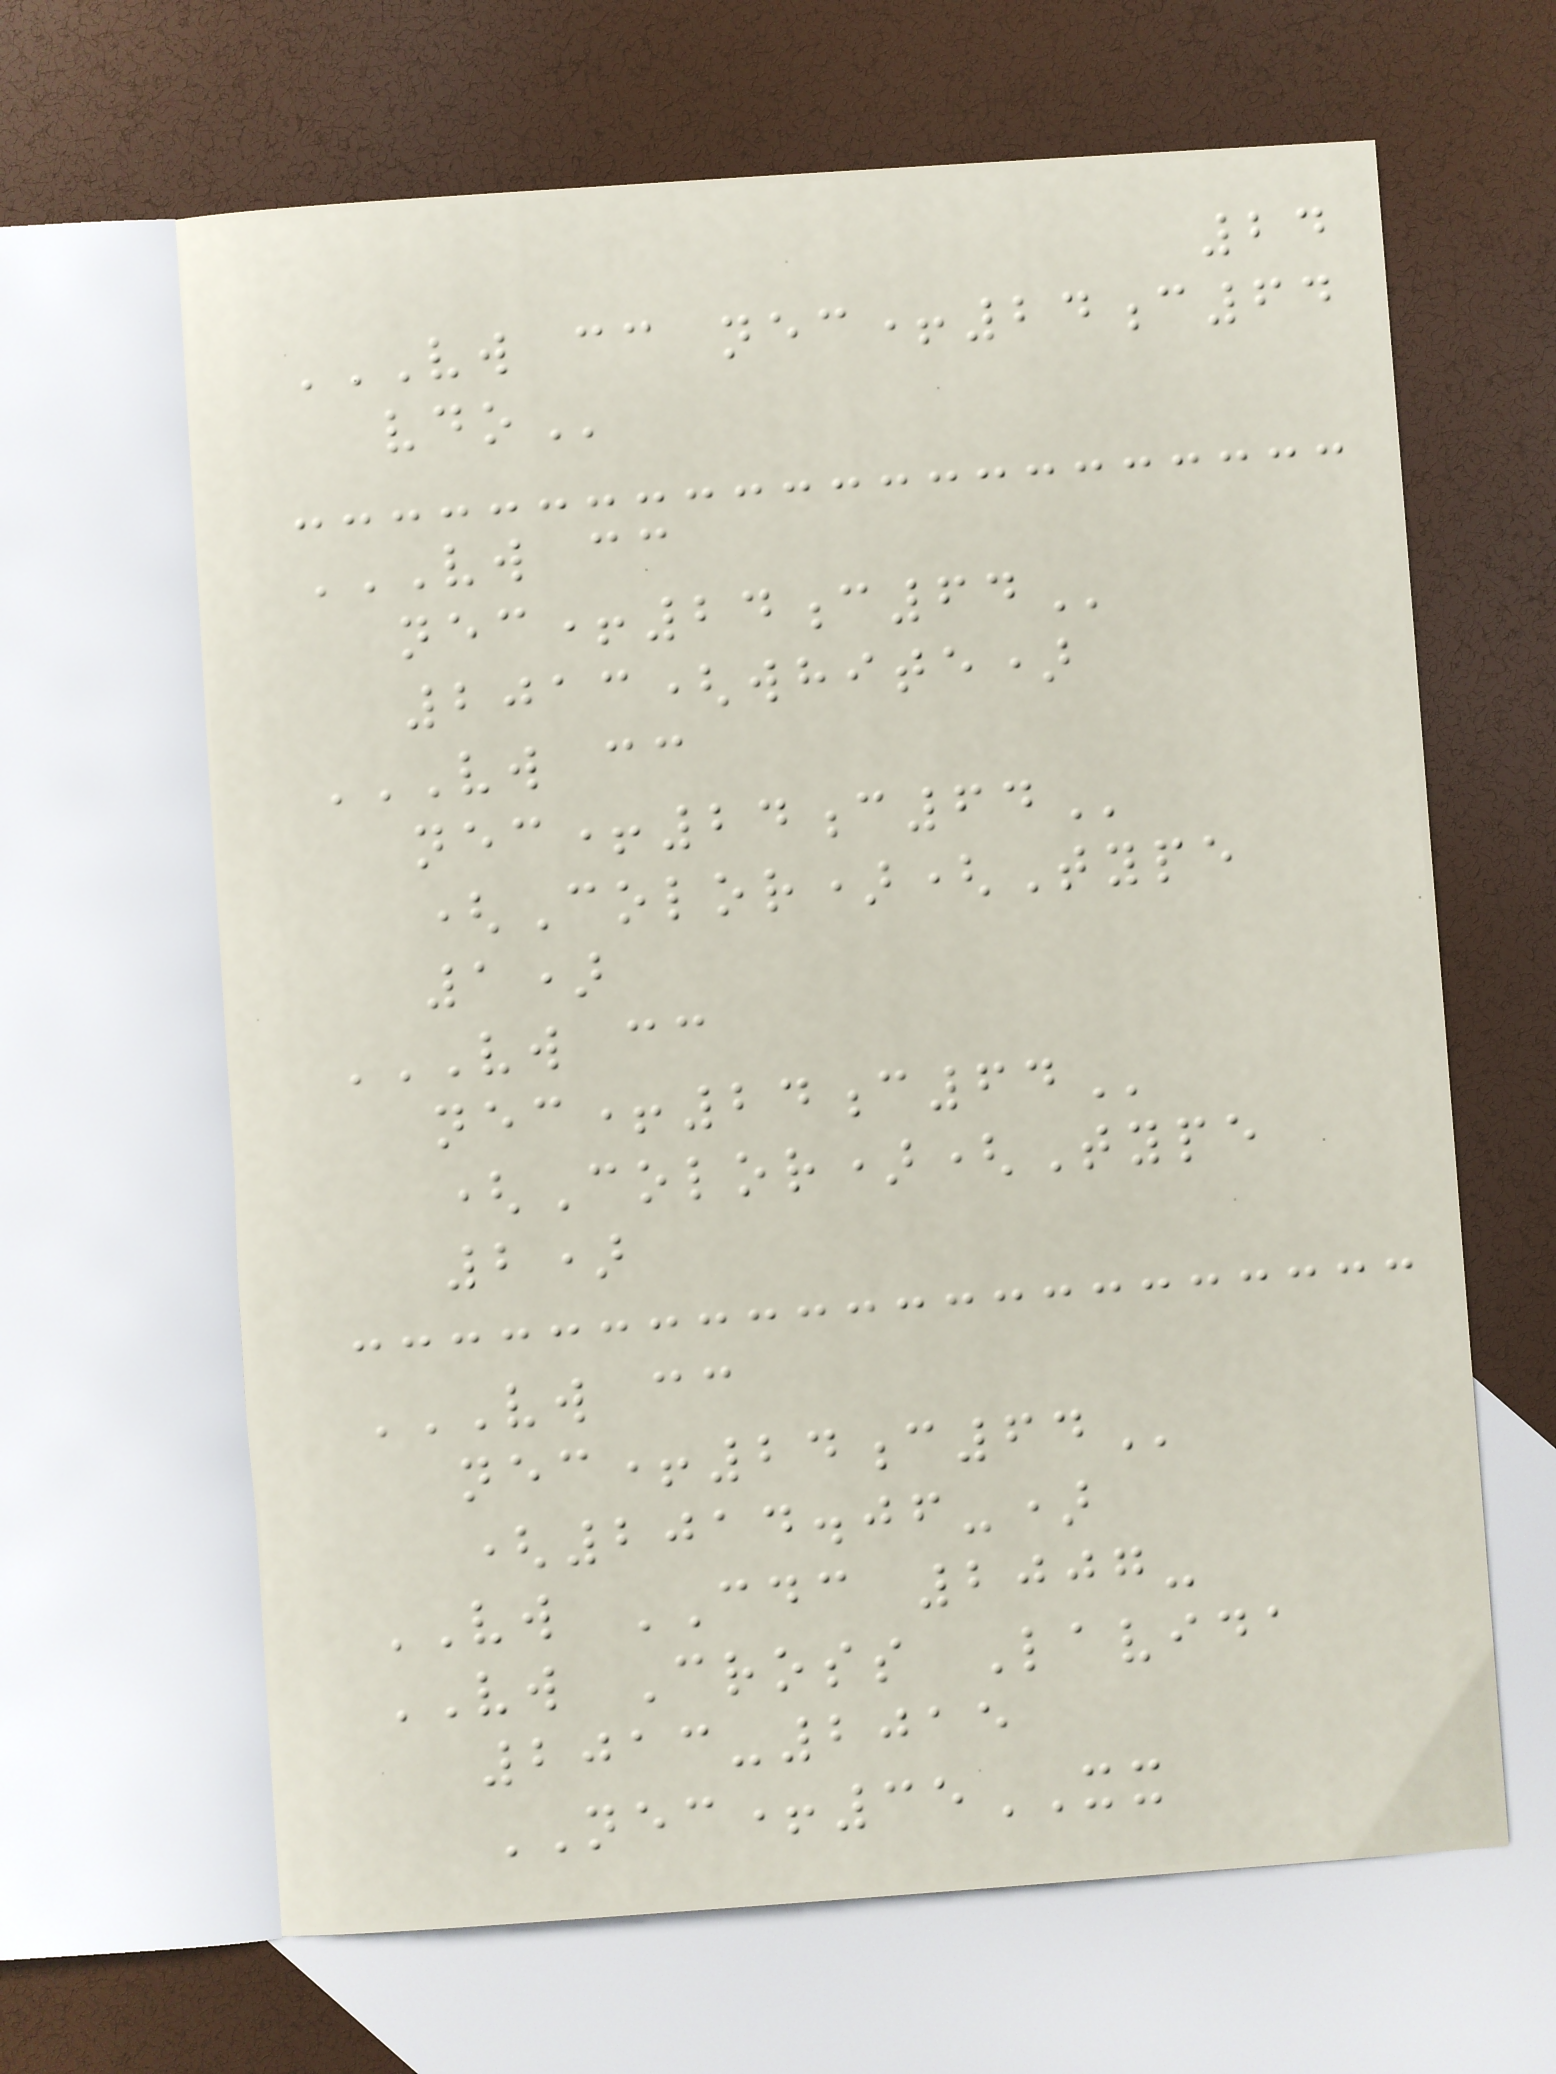24
VW CC NEC+24C64
VDO
VW CC
NEC+24C64
2013(white)
VW CC
NEC+24C64
(Color)(Type
1)
VW CC
NEC+24C64
(Color)(Type
2)
VW CC
NEC+24C64
(2014.06-)
VW CDC 2007-
VW Cross Lavida
2013-2015
NEC+35XX
